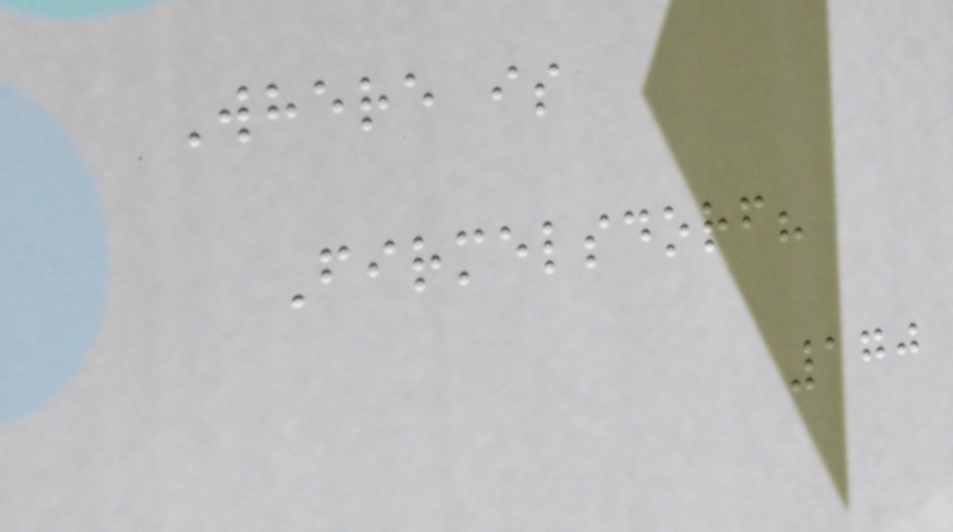Where is
Firmelsdorf?
170
